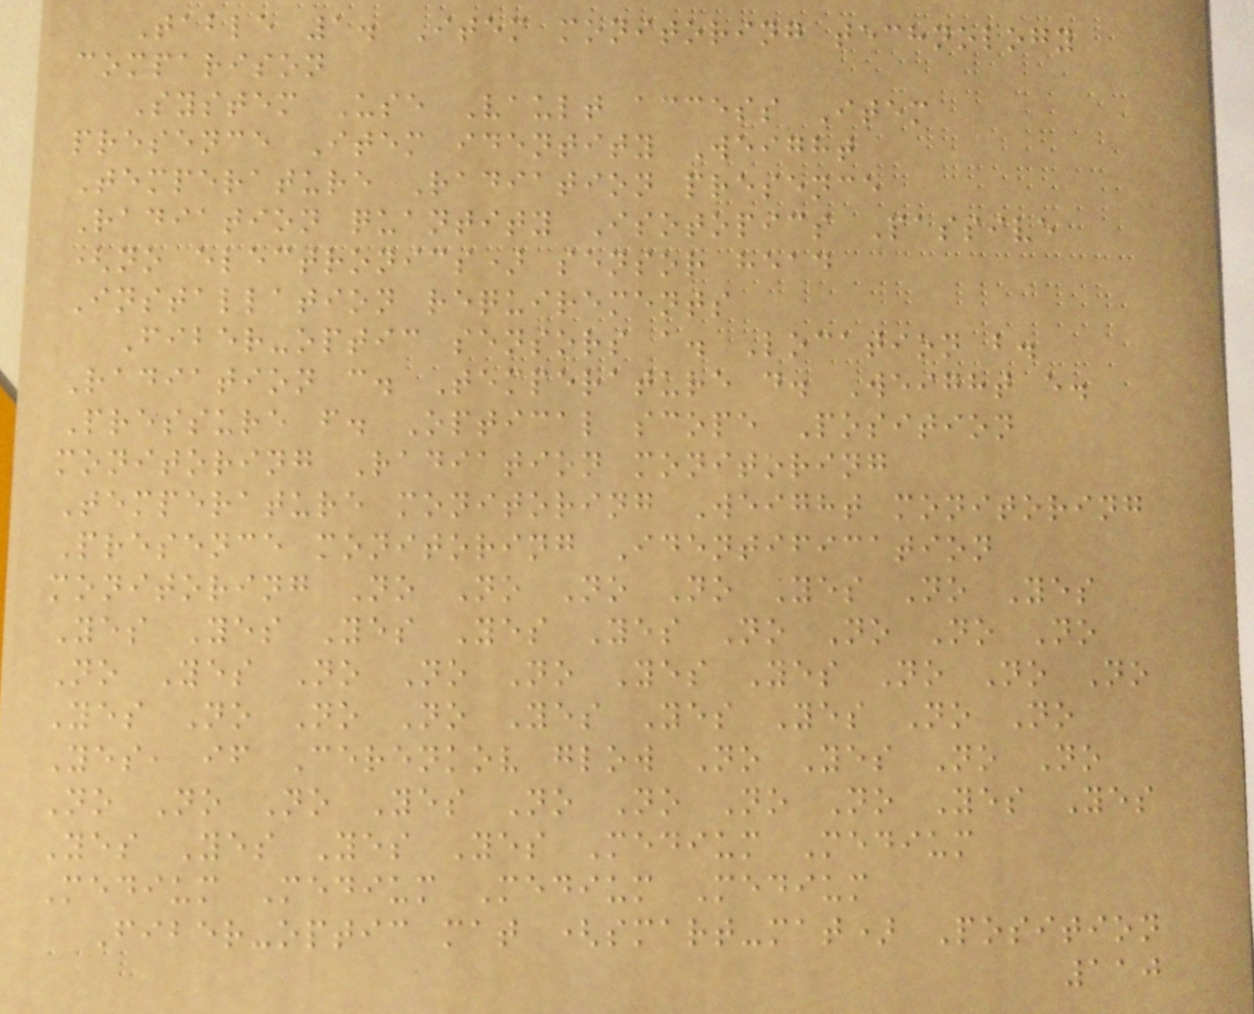Table 1. Item monitoring technology
comparison
System Use Vault access Item
presence Item identity Weight
Temperature Radiation presence
Radiation quantity Isotopics Passive
(no electronics) sensor head
Installation requirements
Fiber-optic sensors a. Location b.
Radiation c. Temperature d. Weight e.
Pressure f. Optical scope Position
monitoring Radiation monitoring
Temperature monitoring Weight monitoring
Presence monitoring Identification
monitoring No No No No Yes No Yes
Yes Yes Yes Yes Yes No No No No
No Yes No No No Yes Yes No No No
Yes No No No Yes Yes Yes No No
Yes, if Cerenkov glow No Yes No No
No No No Yes No No No No Yes Yes
Yes Yes Yes Yes Medium Medium
Medium Medium Medium Medium
Fiber-optic mat (smart-mat) Position
110
